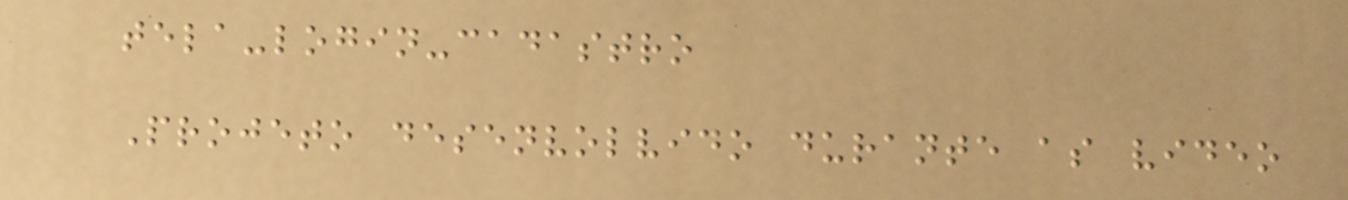tela-login-cadastro
Projeto desenvolvido durante as video
